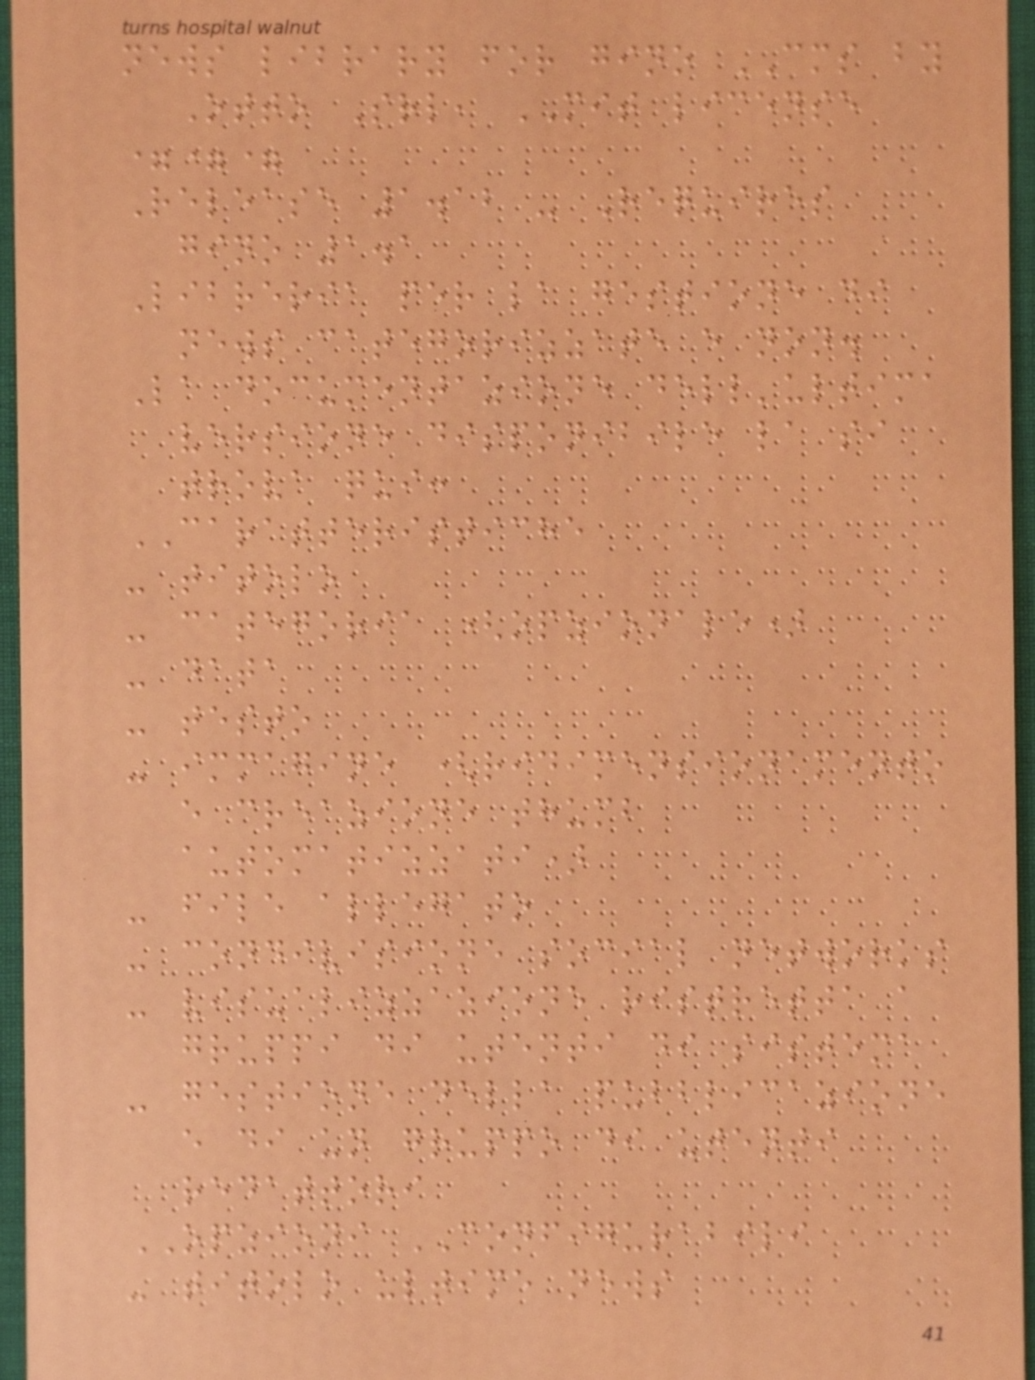news library for gino CMS by
Otto Srl, MIT license
===
Release 1.12 - Requires
gino 1.1
Libreria per la gestione di
news categorizzate e non.
La documentazione dell'ultima
versione disponibile la si
trova qui:
CARATTERISTICHE
- titolo
- categoria (opzionale)
- data
- testo
- immagine (ridimensionamento
e creazione thumb
automatizzati)
- file allegato
- condivisione social networks
- visualizzazione ristretta a
gruppi di utenti di sistema
- gestione della pubblicazione
e di un gruppo di utenti
redattori
OPZIONI CONFIGURABILI
- titolo ultime news
